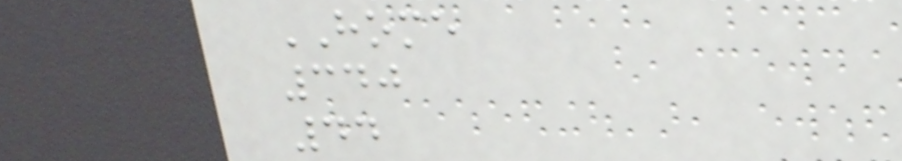HOME
340
44
